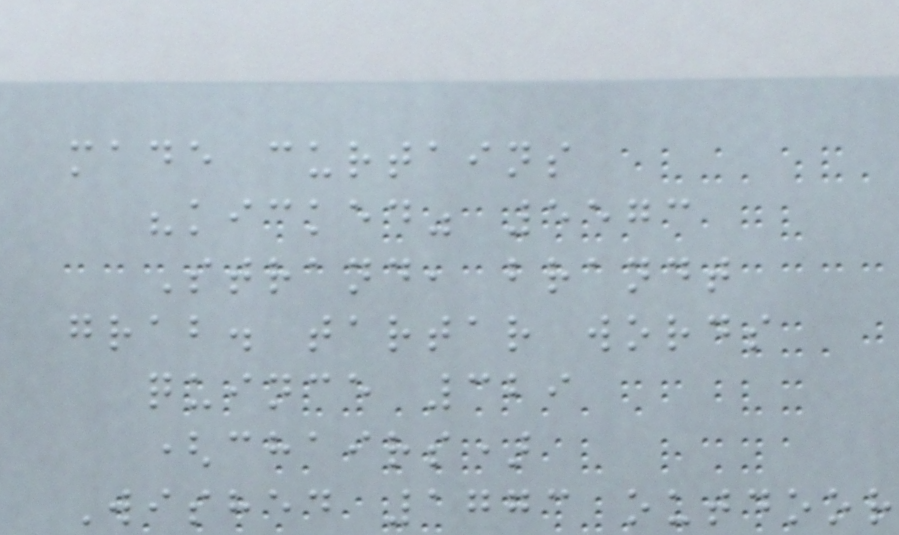made curtains
"kicked" 5573
Strand, brandt
grab. tartar words
quince 329
(chairs)
Wished 1773 outdoor
